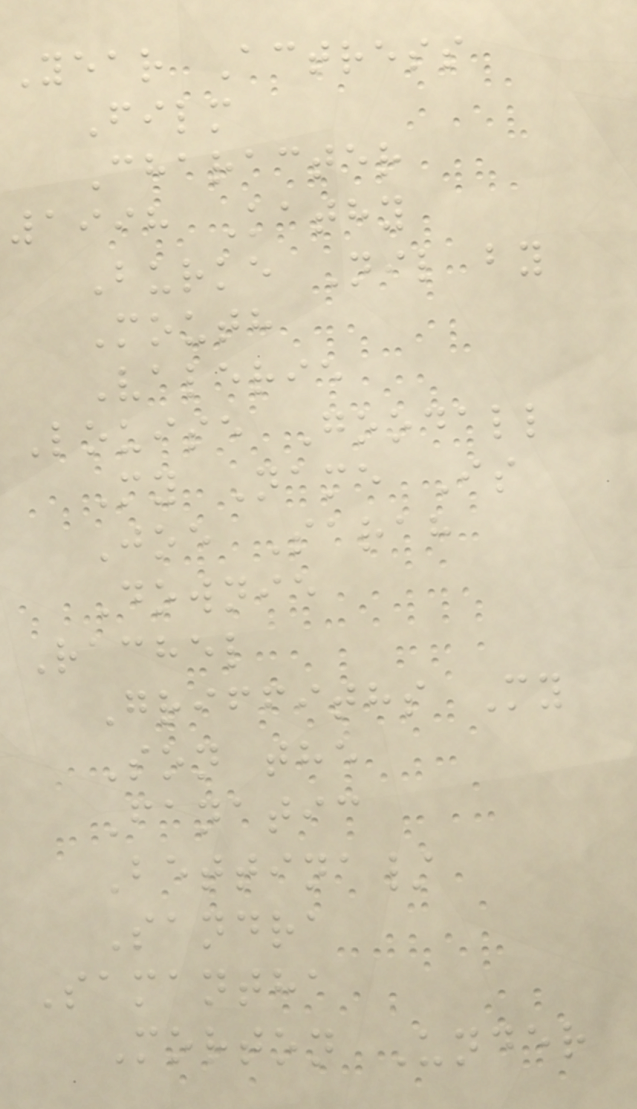Year Actress
Film
Character
1998 Kathy
Burke Nil by
Mouth
Valerie
Louise Goodall
My Name Is
Joe Sarah
Downie
Rachel
Griffiths My
Son the
Fanatic
Bettina/
Sandra
Samantha
Morton Under
